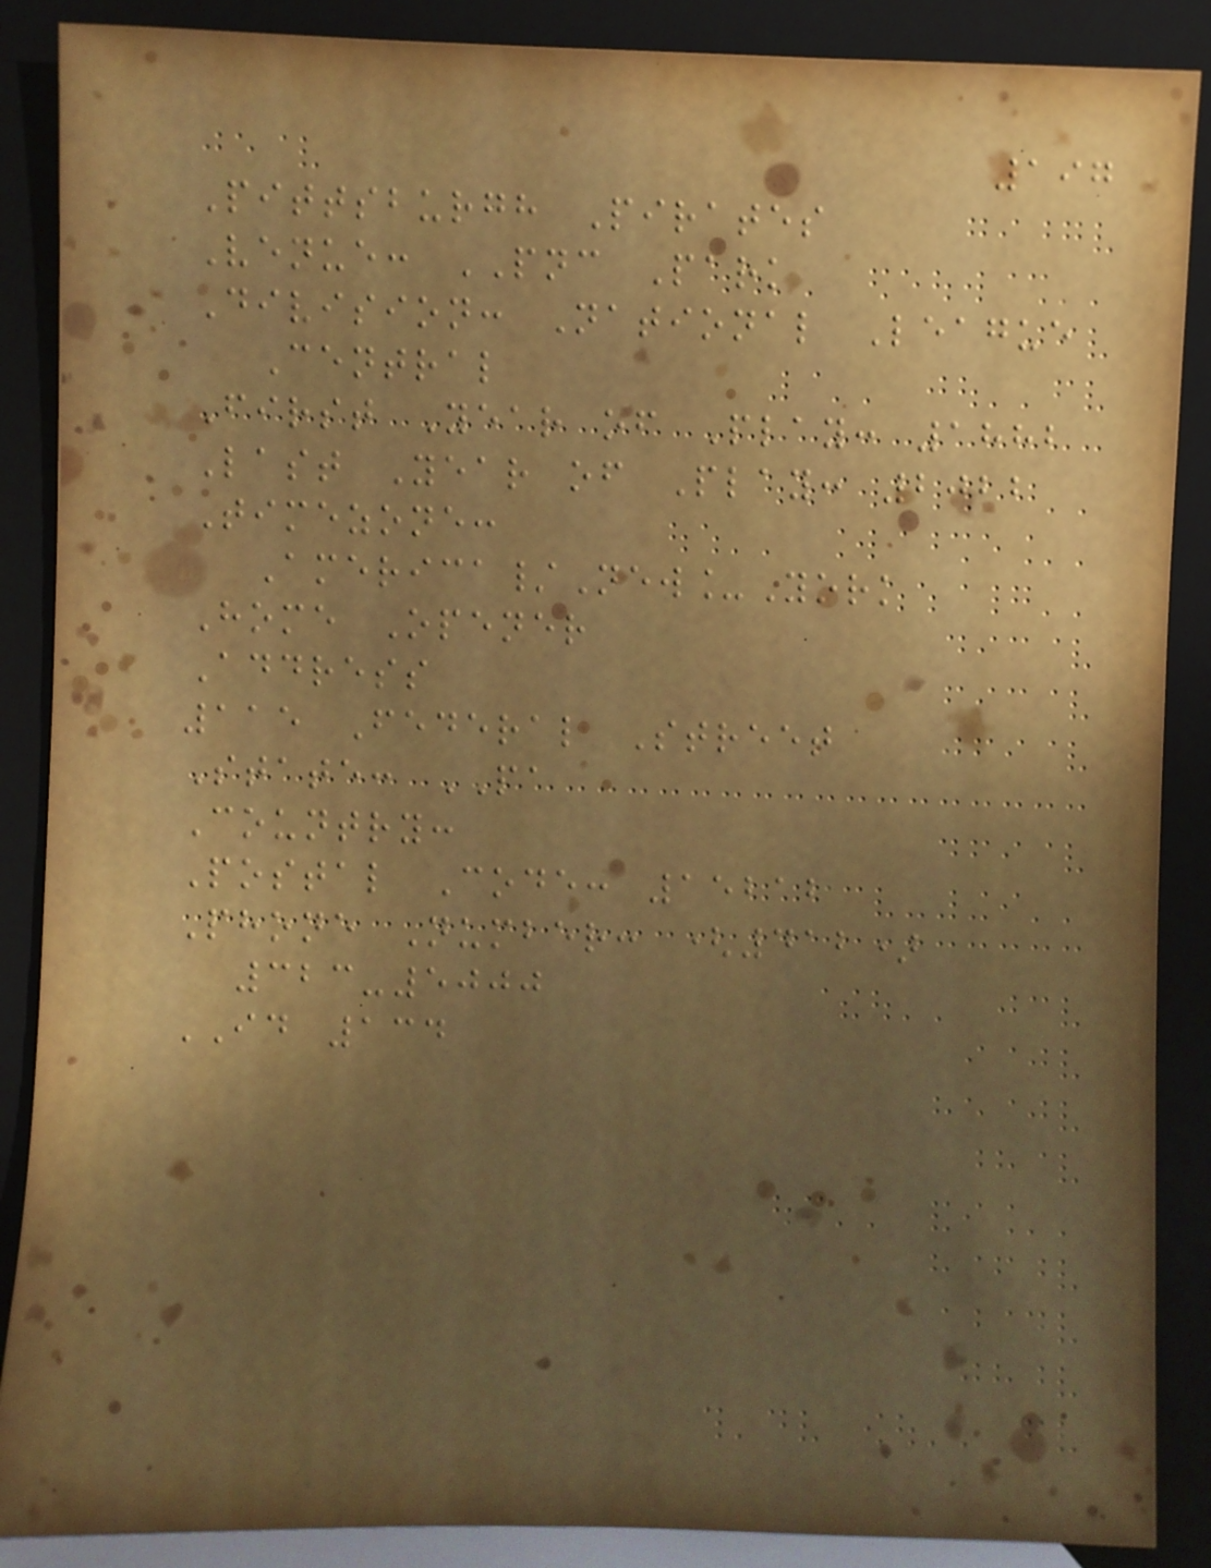197
Pittsburgh Pirates
Venue: PNC Park
Division: National League
Central
First Year of Play: 1882
Last Year of Play: 2022
Timezone:
America/New_York
Home Opener
Address
115 Federal Street
State: PA
Country:
Postal Code: 15212
Phone Number: (412)
323-5000
ID 134
